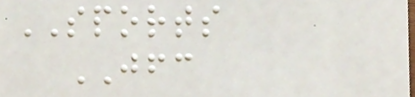SPORTS
JFC
